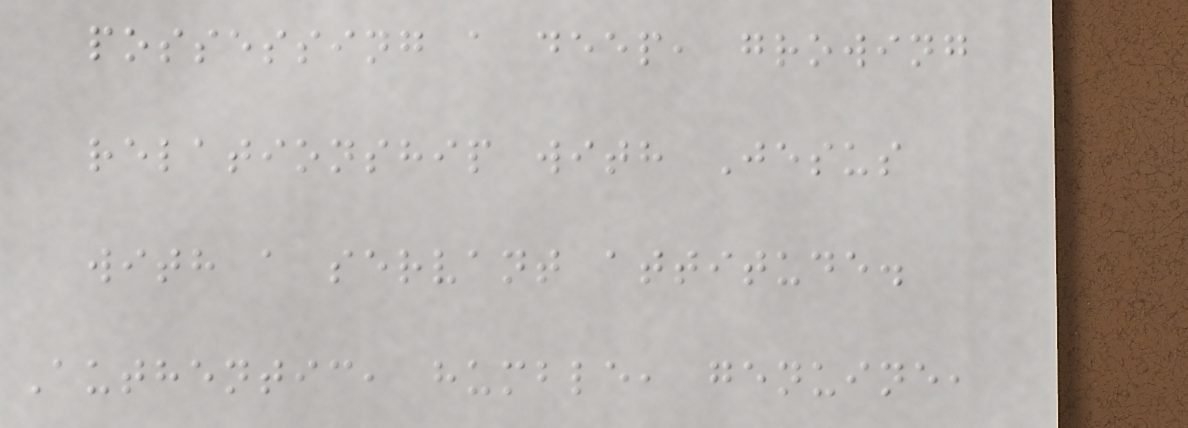possessing a deep, growing
relationship with Jesus
with a servant attitude.
Authentic, humble, genuine,
